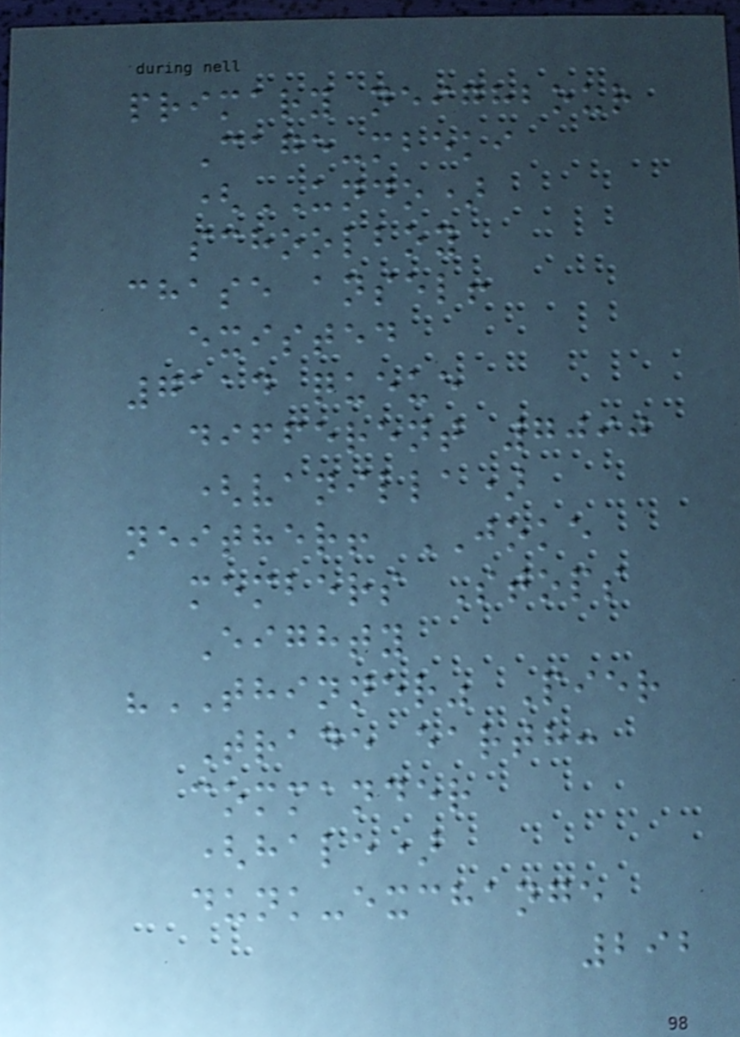primary neighbour
Cage-mbeki
(UNDO)
schoolboy
chase ansel!
existed
7114 queue
different 7090
(vanilla)
neither! JOKE
members Stops
Eighty
"THINNER" Pier
Trade earth:
commander
(hale)
dunk-exchange
292
